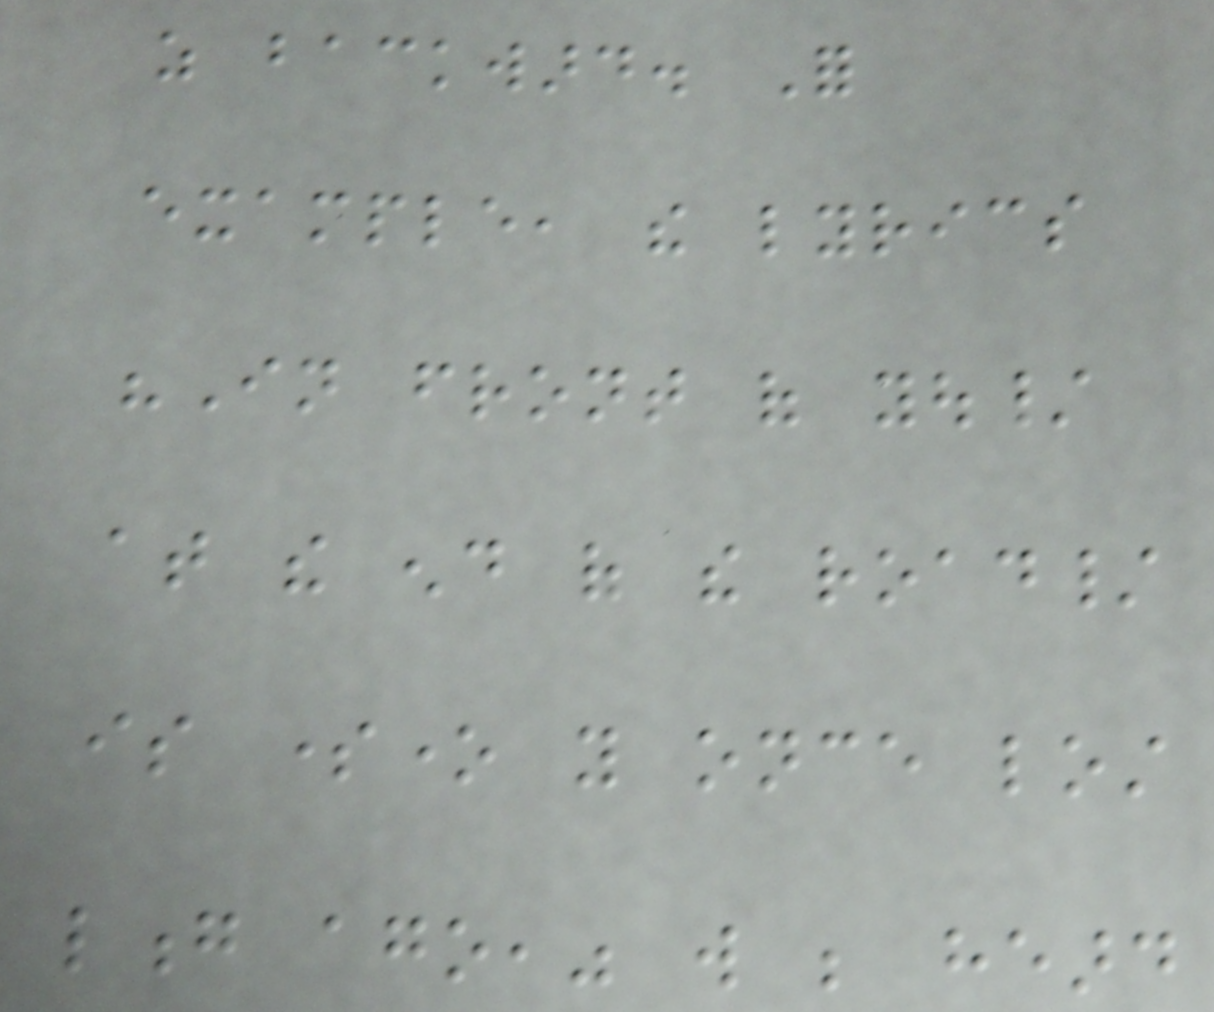as backward. For
example, the lyrics
"In front of you/
at the end of the road/
is someone you once lost
long ago," will be heard
